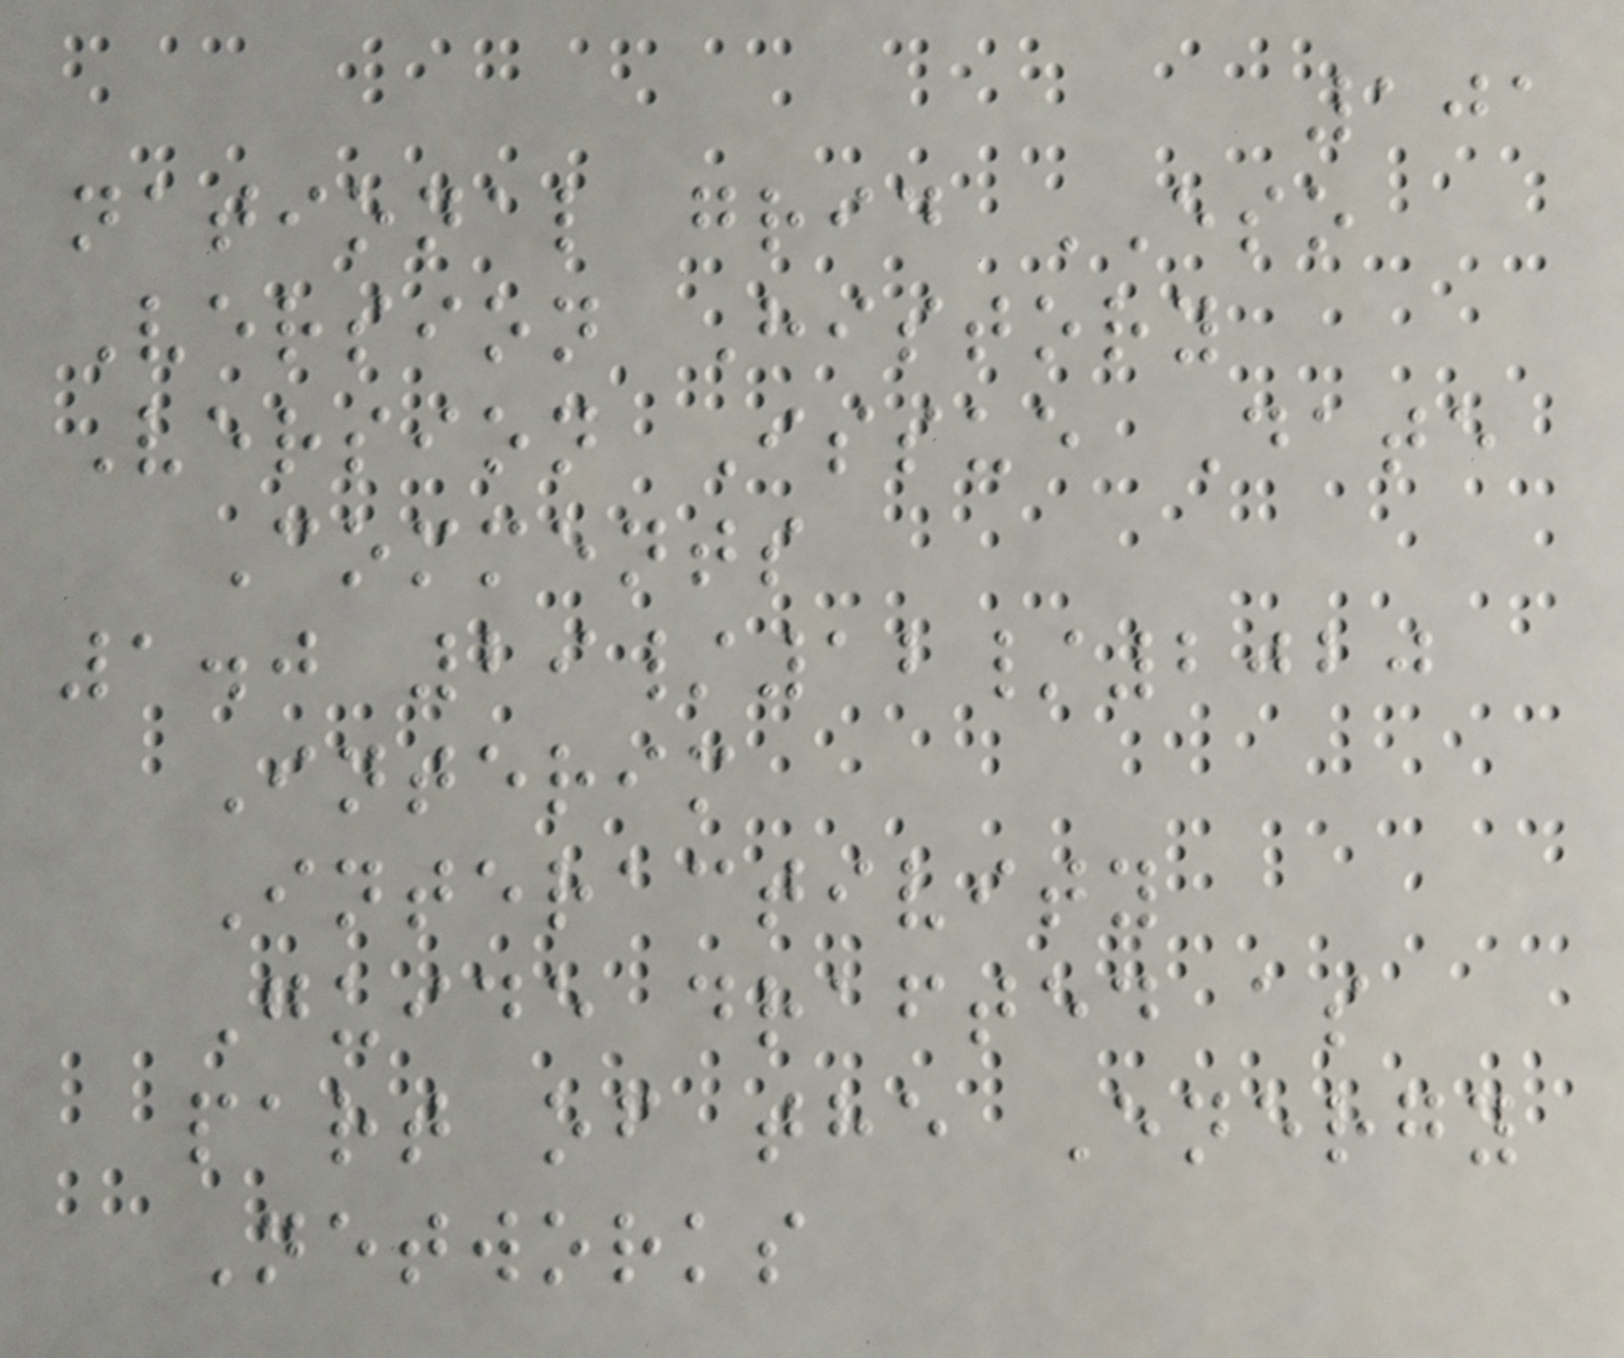101
national grid ESO
Version History
Version Issue Date
Comments
1.0 29/12/2020
Interim
Interactivity
Guide drafted as
part of the Energy
Networks
